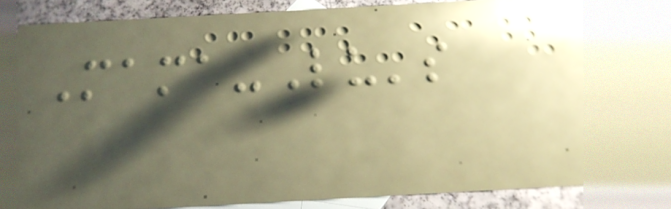Mama-Lu's
